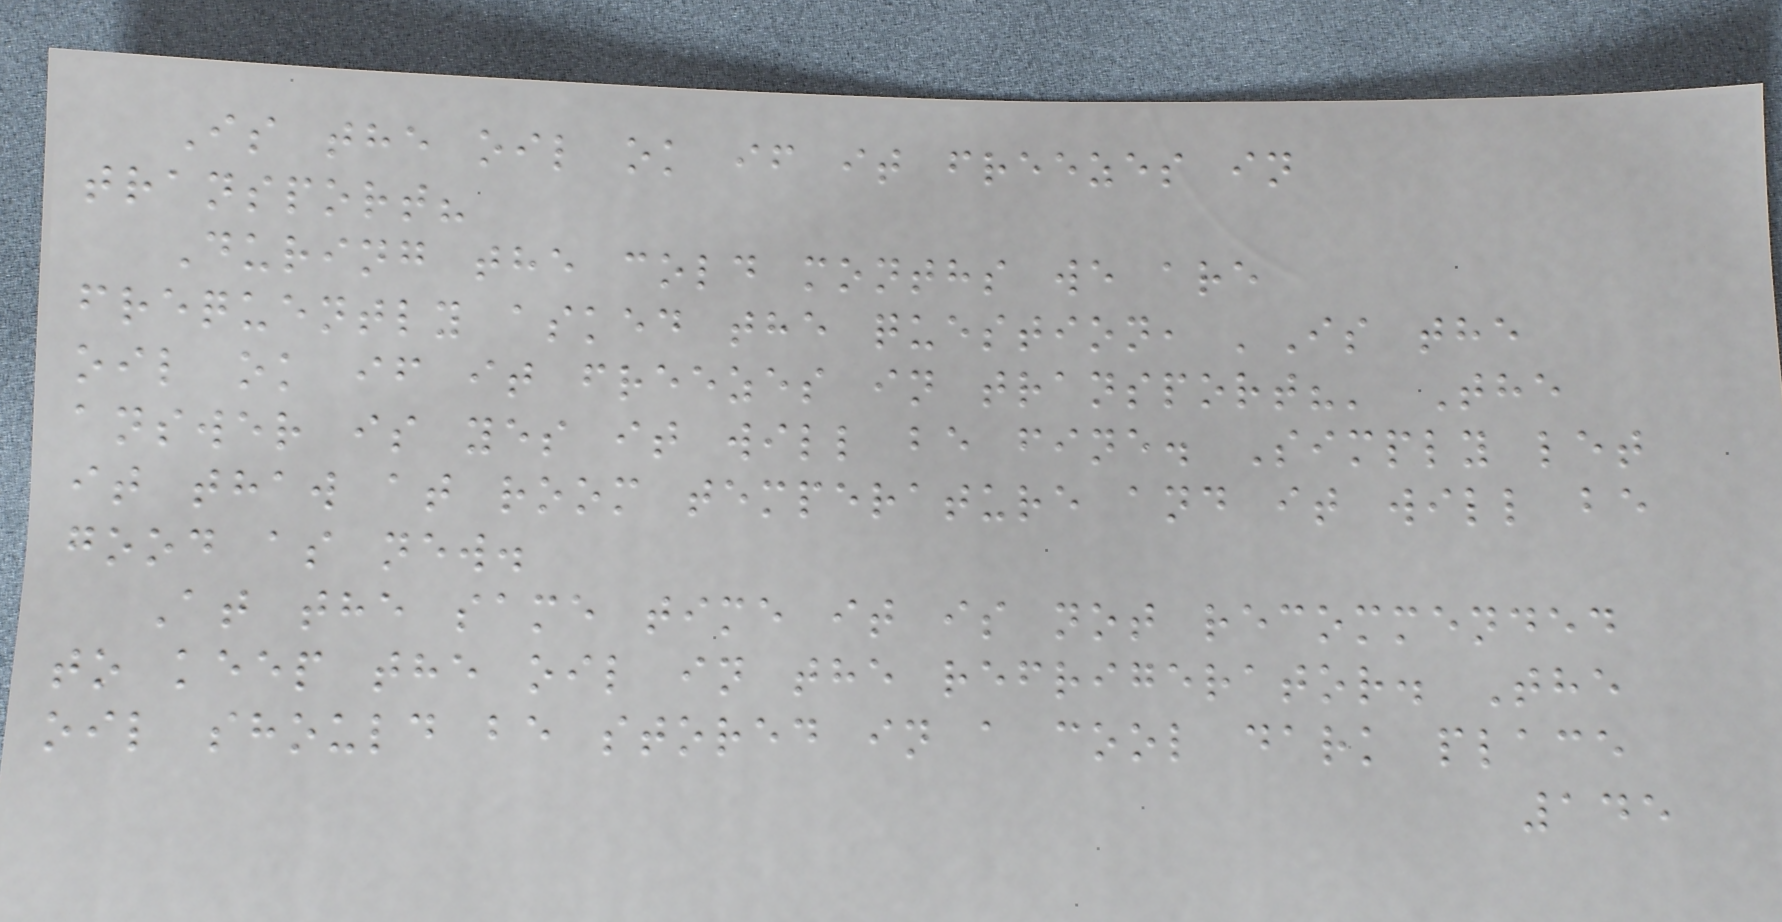Is the oil ok if it freezes in
transport?
During the cold months we are
frequently asked the question, 'Is the
oil ok if it freezes in transport?' The
answer is yes it will be fine. Simply let
it thaw at room temperature and it will be
good as new.
At the same time it is not recommended
to keep the oil in the refrigerator. The
oil should be stored in a cool dark place
145
